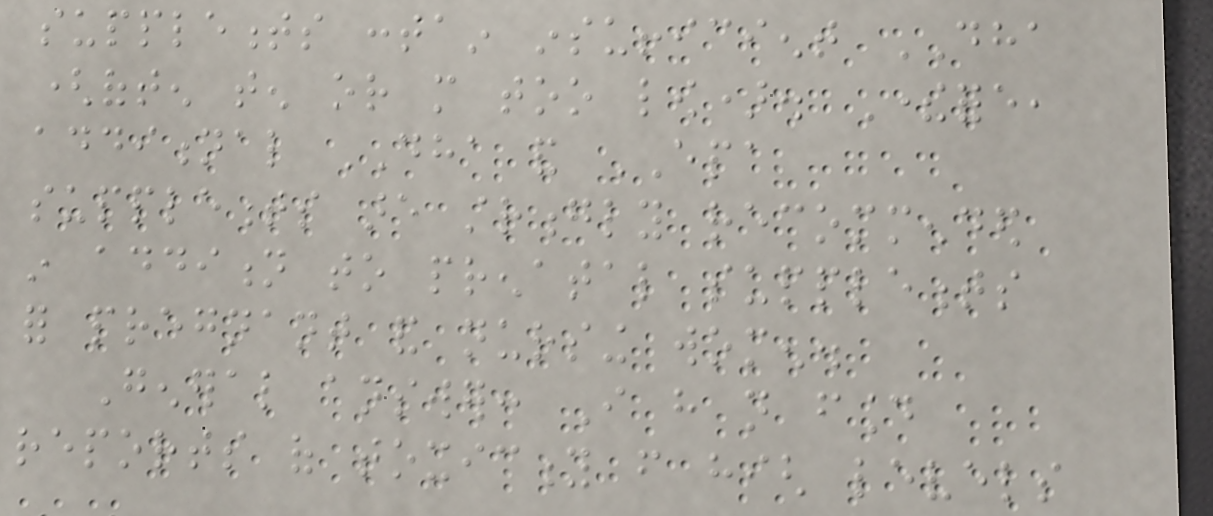supplements contain insufficient DHA
(often ten or more too low). Therefore,
additional DHA and EPA
supplements are strongly recommended
in addition to prenatal supplements
for pregnant and nursing women.
General answer: I have not found
reports of toxicity from high levels
